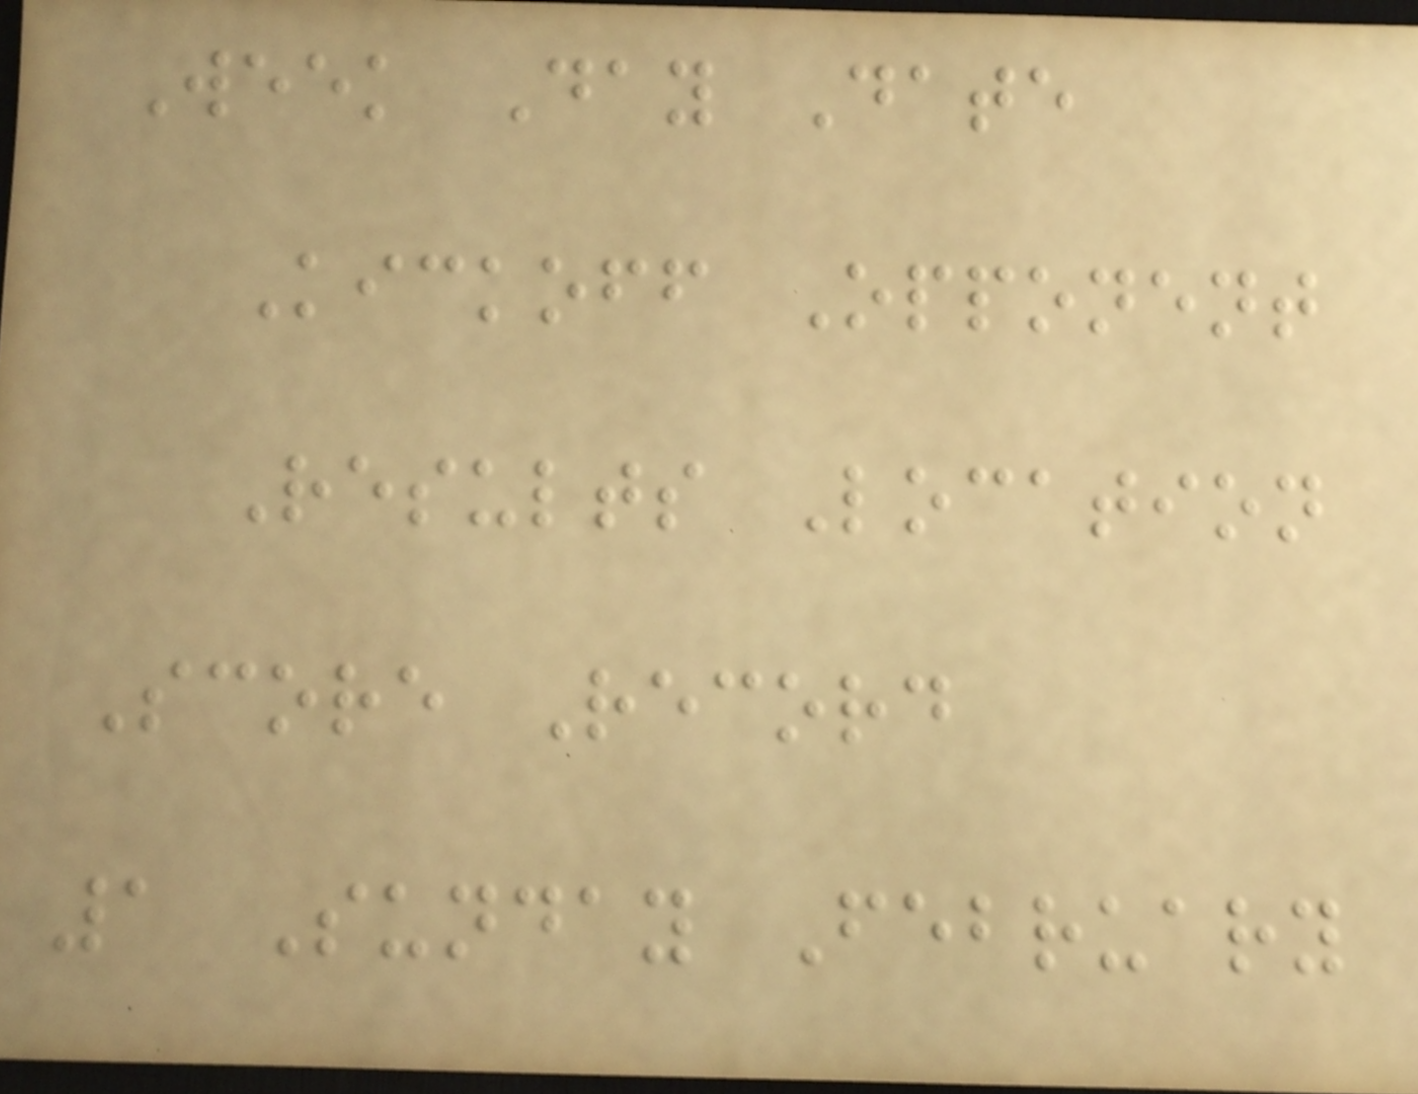Week Day Date
Kickoff Opponent
Results Location
Score Record
1 Sunday February
